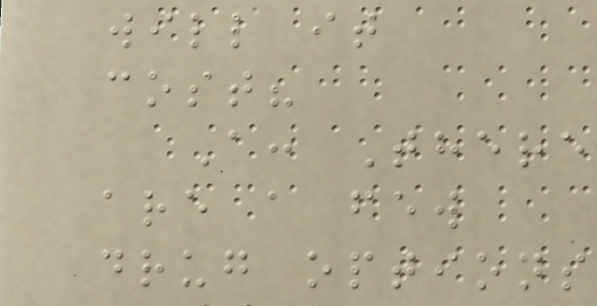will it
cost?
A: There
are a few
drug options
